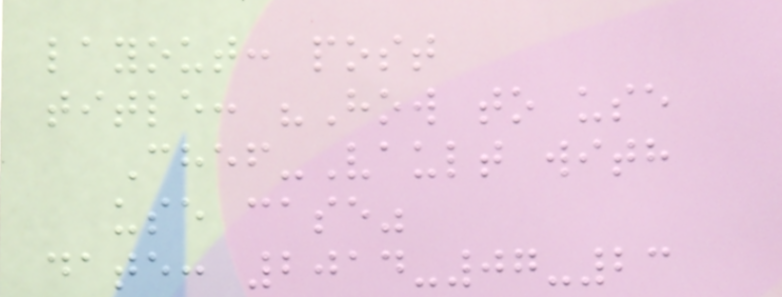layout: post
title: "How to use
Chef-Vault with
use case"
date: 2014-07-23
